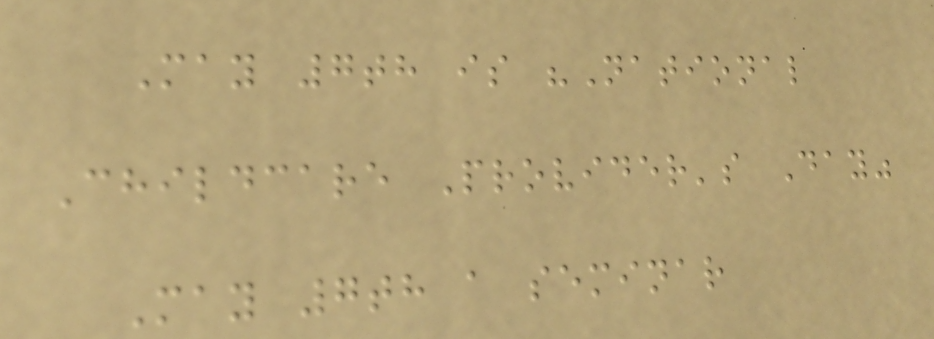May 7th is "National
Childcare Provider's Day"
May 7th a seminar
